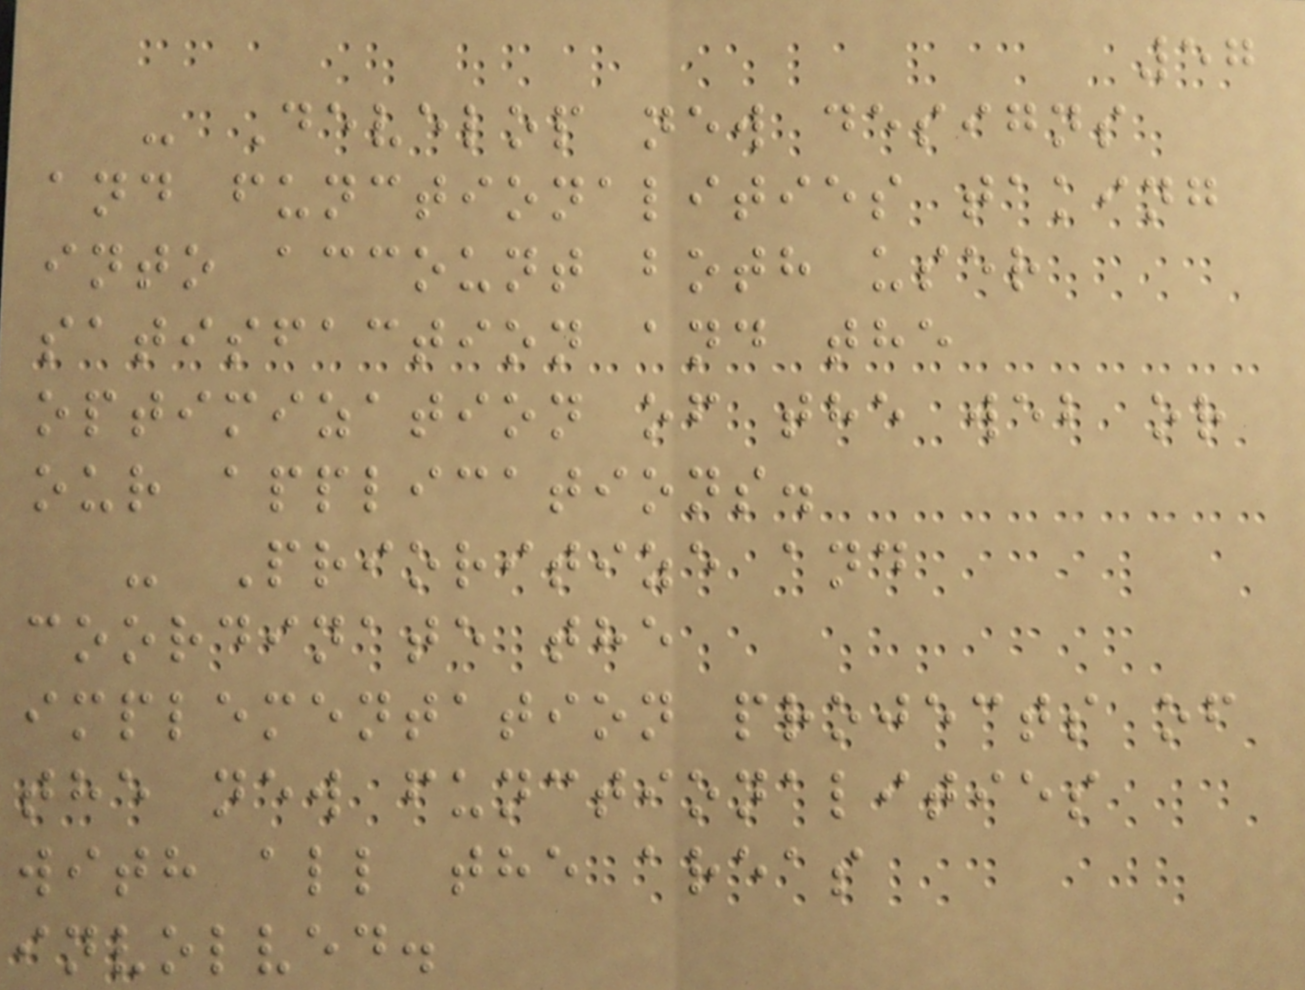57
- Develop new designs
and functionalities taking
into account both user
satisfaction and the
optimization of the web or
our applications.
- Prioritize and
coordinate the
implementation projects of
the new functionalities
with all the areas
involved.
